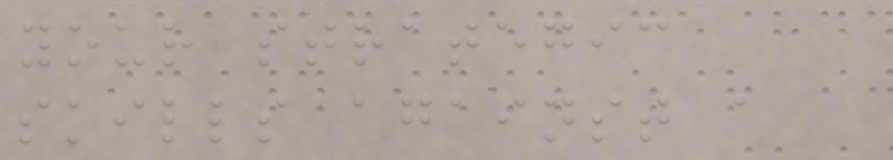your strategic
skills against a
